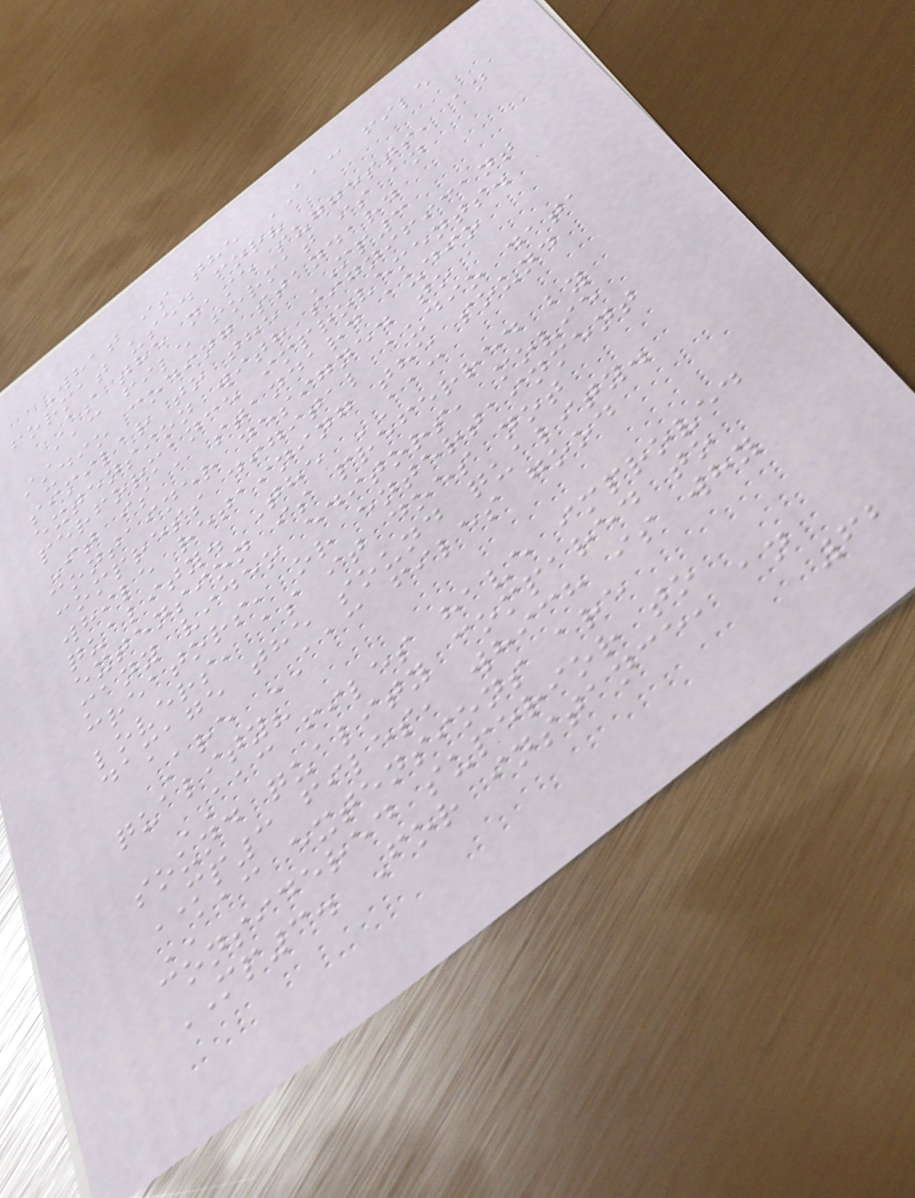What is the AAC file
format used for?
As the name suggests, an
AAC file format is an
audio coding standard
similar to the MP3
extension with significant
performance improvements.
It is a standard audio
container designed to
compress digital audio data
while retaining the sound
quality. The AAC
extension is preferred by
many video editors, movie
creators, or entertainment
lovers, as it does not
damage the sound quality.
Are AAC files good
quality?
AAC files have improved
sound quality compared to
MP3 files, which is why
AAC extensions are
considered superior to
MP3. For instance, an
62
